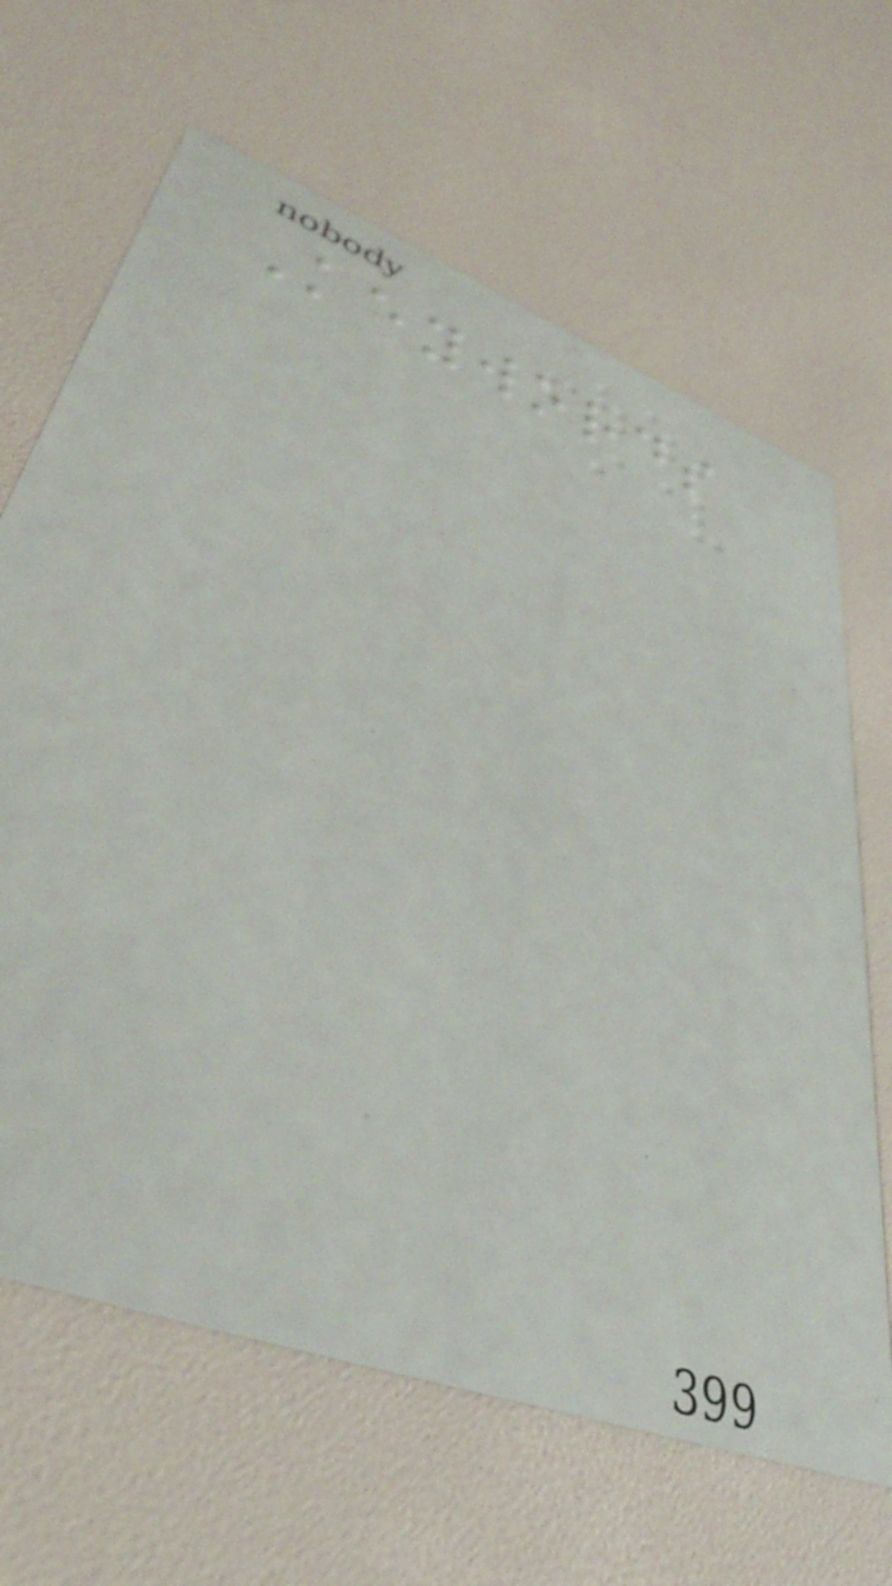Keywords
